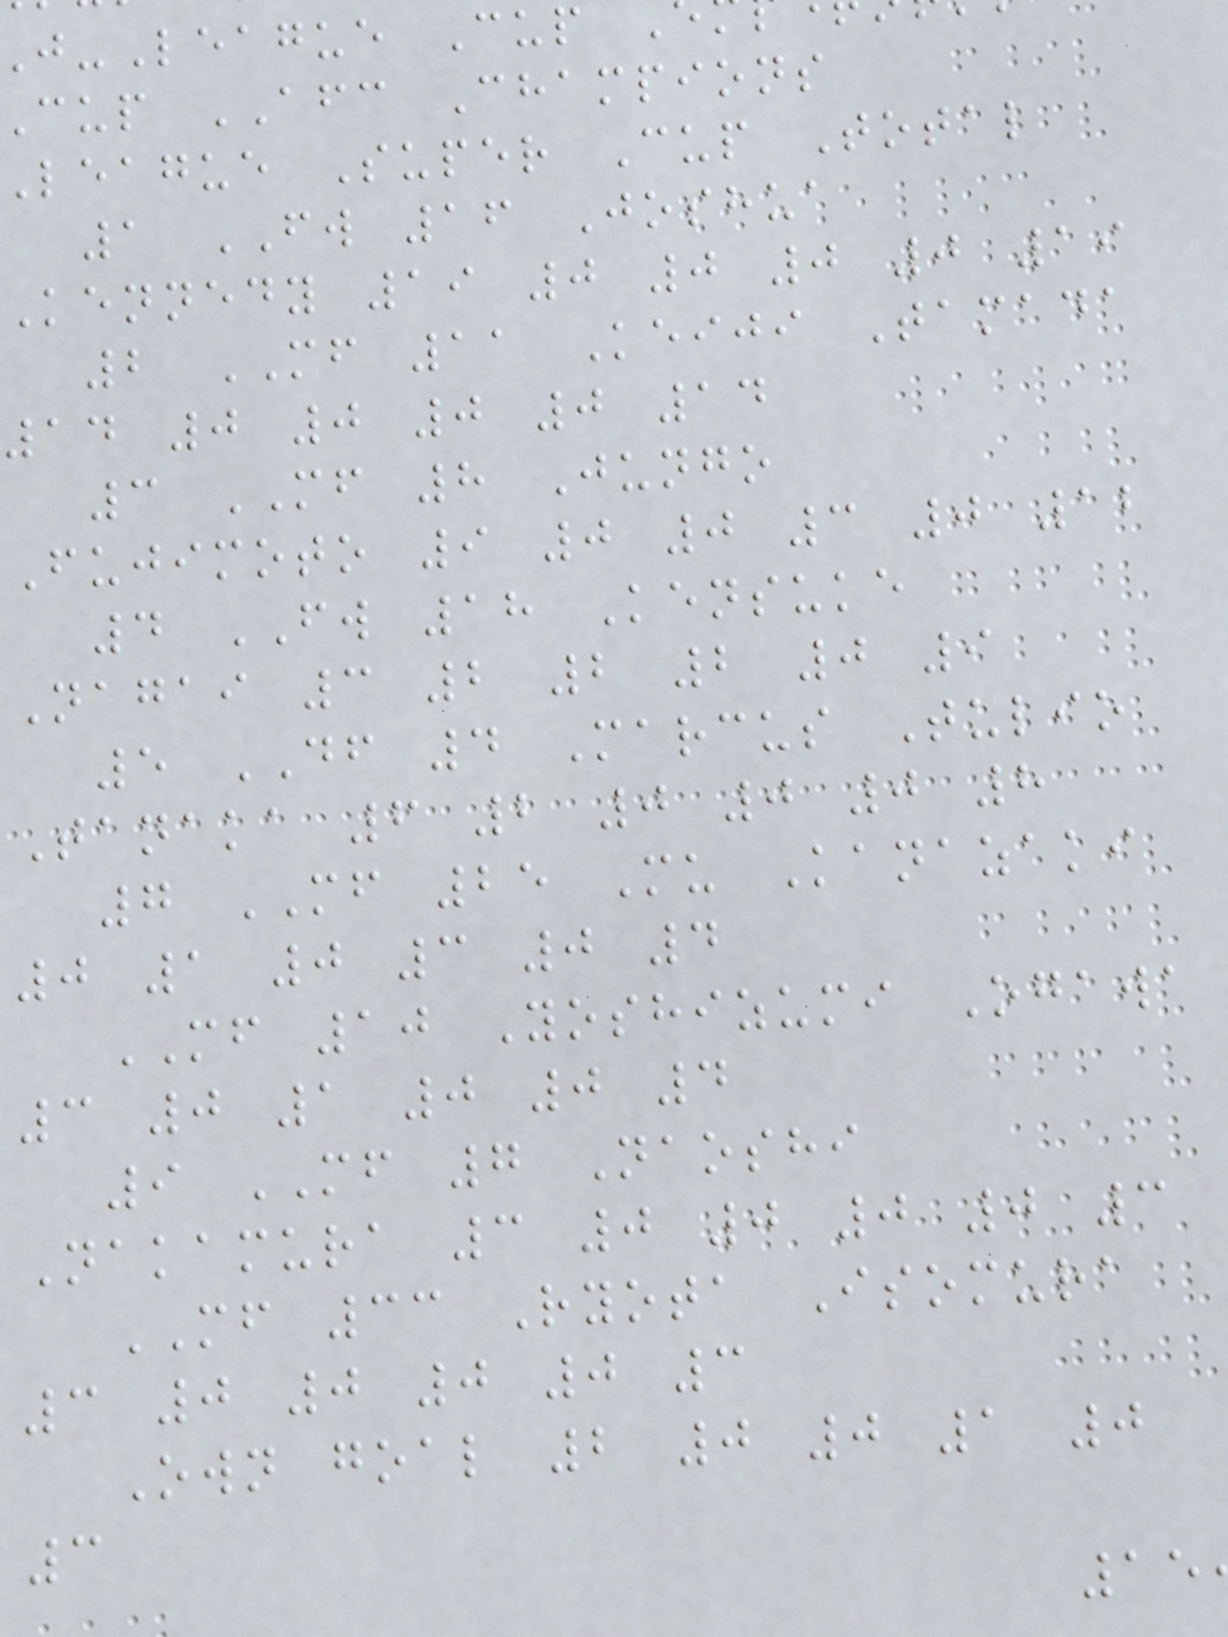-League Cup
cup AFC Champions
league Super Cup Total
1 FW 16 Joshua
Kennedy 19 0 0 0 0 19
2 MF 11 Keiji Tamada
14 0 0 0 0 14
3 MF 8 Jungo
Fujimoto 9 0 0 3 0 12
4 FW 18 Kensuke
Nagai 3 2 2 2 0 9
5 DF 4 Marcus Tulio
Tanaka 6 2 0 0 0 8
7 MF 25 Mu Kanazaki
0 1 0 3 0 4
MF 10 Yoshizumi Ogawa
3 0 1 0 0 4
9 MF 7 Naoshi
Nakamura 3 0 0 0 0 3
MF 33 Ryota Isomura
3 0 0 0 0 3
Own goal 2 0 0 1 0
3
